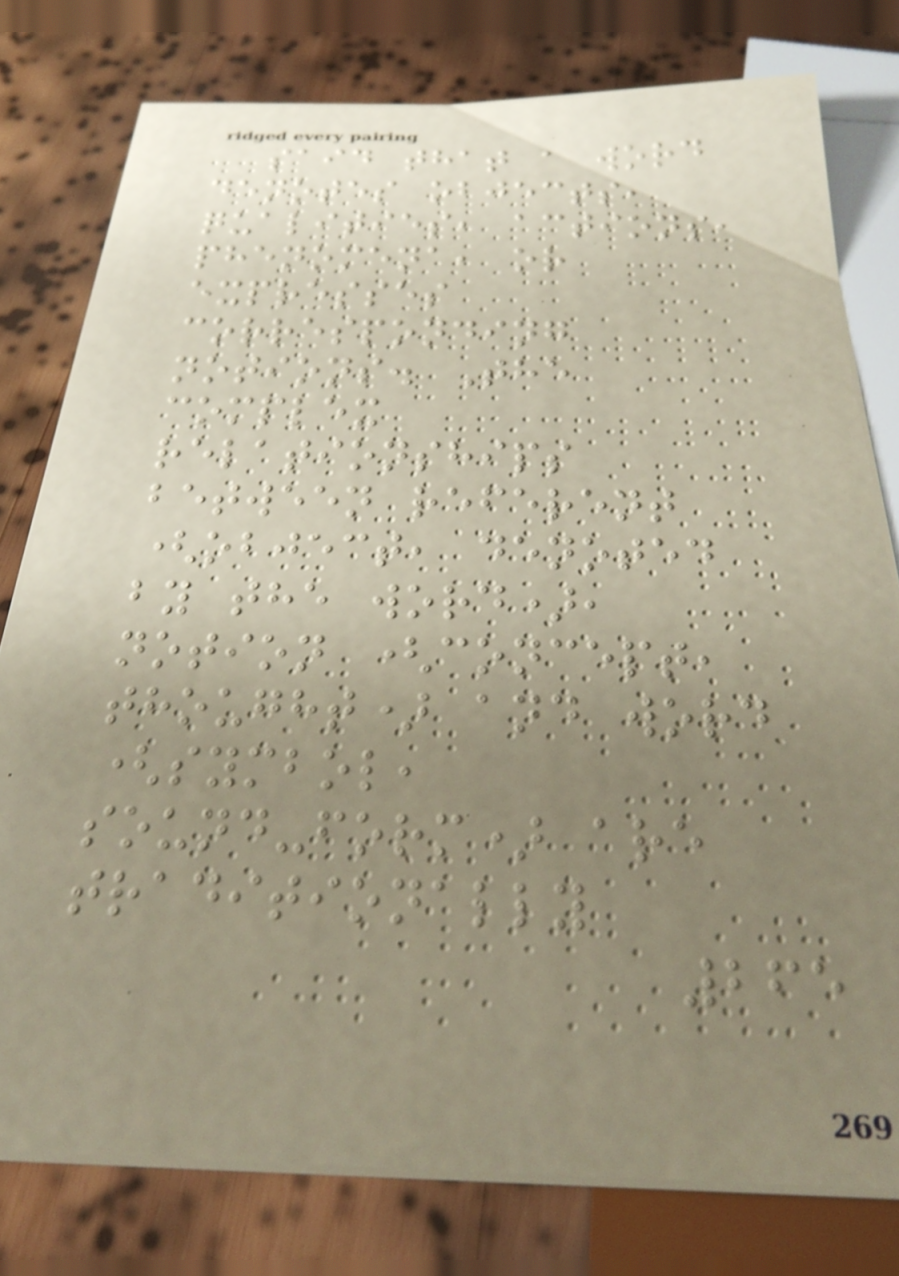said that a word
denotes objects,
qualities, actions,
phenomena, or
expresses
corresponding
notions. The
complex
relationships
between referent
(object, denoted
by the word),
notion (concept,
thought) and word
(symbol,
sound-form) are
traditionally
265
